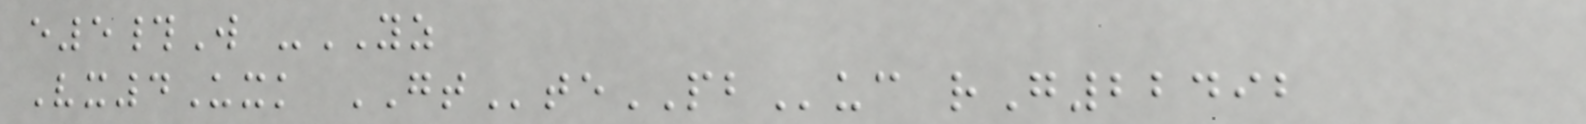e5#W -YZ
Vx4Uxk GTtePBuc rG22492
